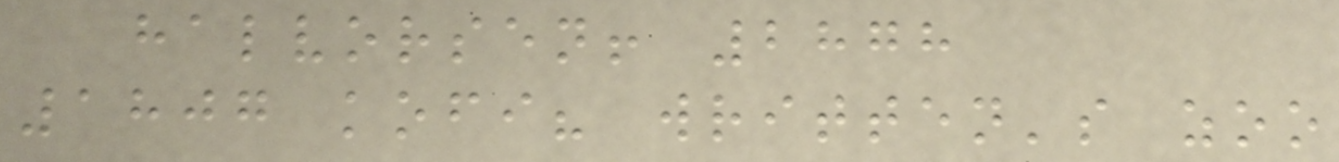halvorsen! 2878
1807 kofi? written's zoo
